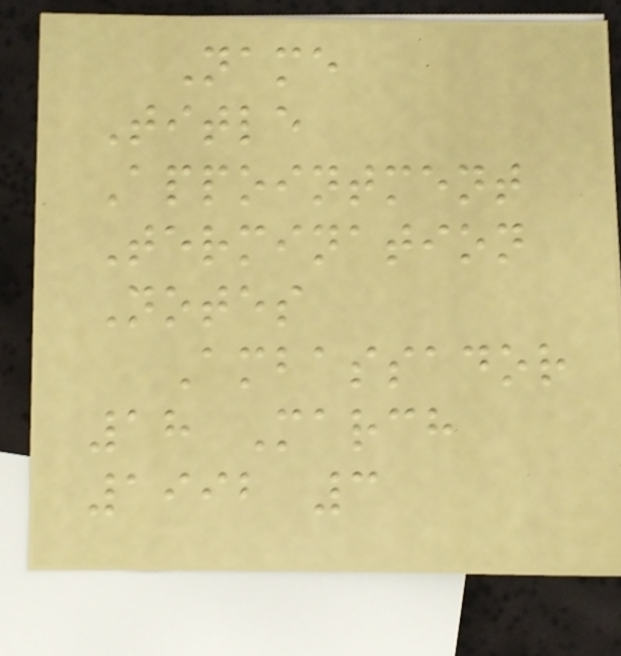Name
Title
Appointment
Termination
Notes
Ambassador
18 March
1992 3
